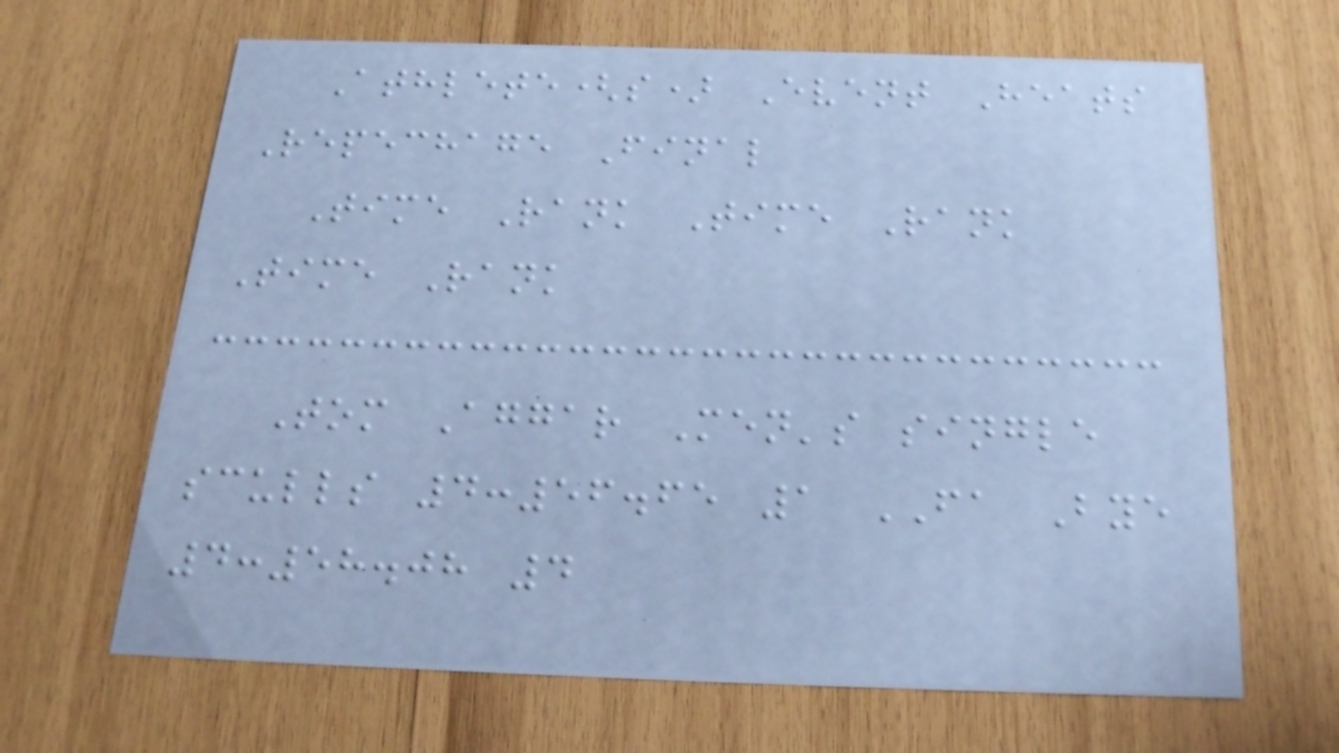Athlete(s) Event Heats
Repechage Final
Time Rank Time Rank
Time Rank
Tom Aggar Men's single
sculls 4:56.65 1 FA Bye
4:58.08 4
